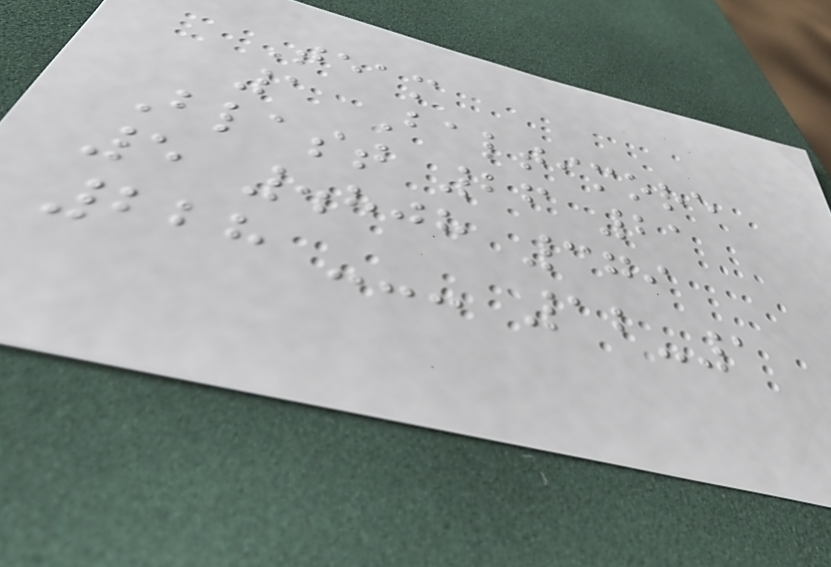Team
1 Baltimore
Blast 26 21
5 .808 379
228 --- 12-1
